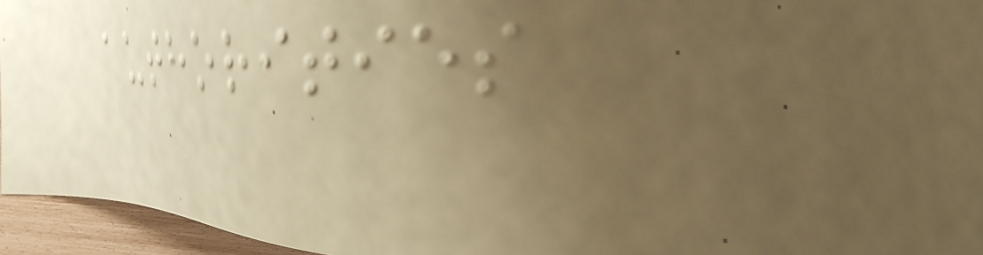authorities
